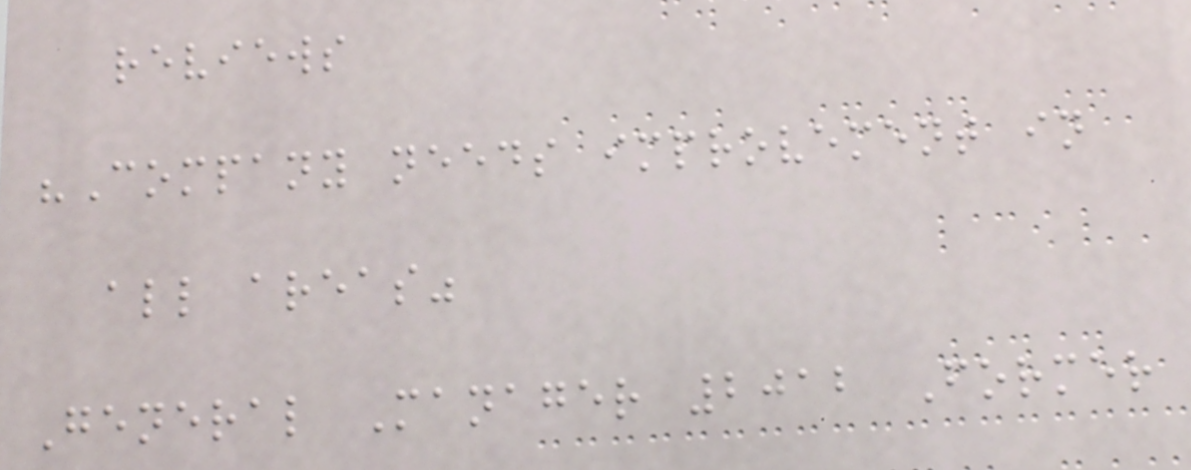reviews
"Company needs improvement in
all areas"
General Manager 2012 Former
